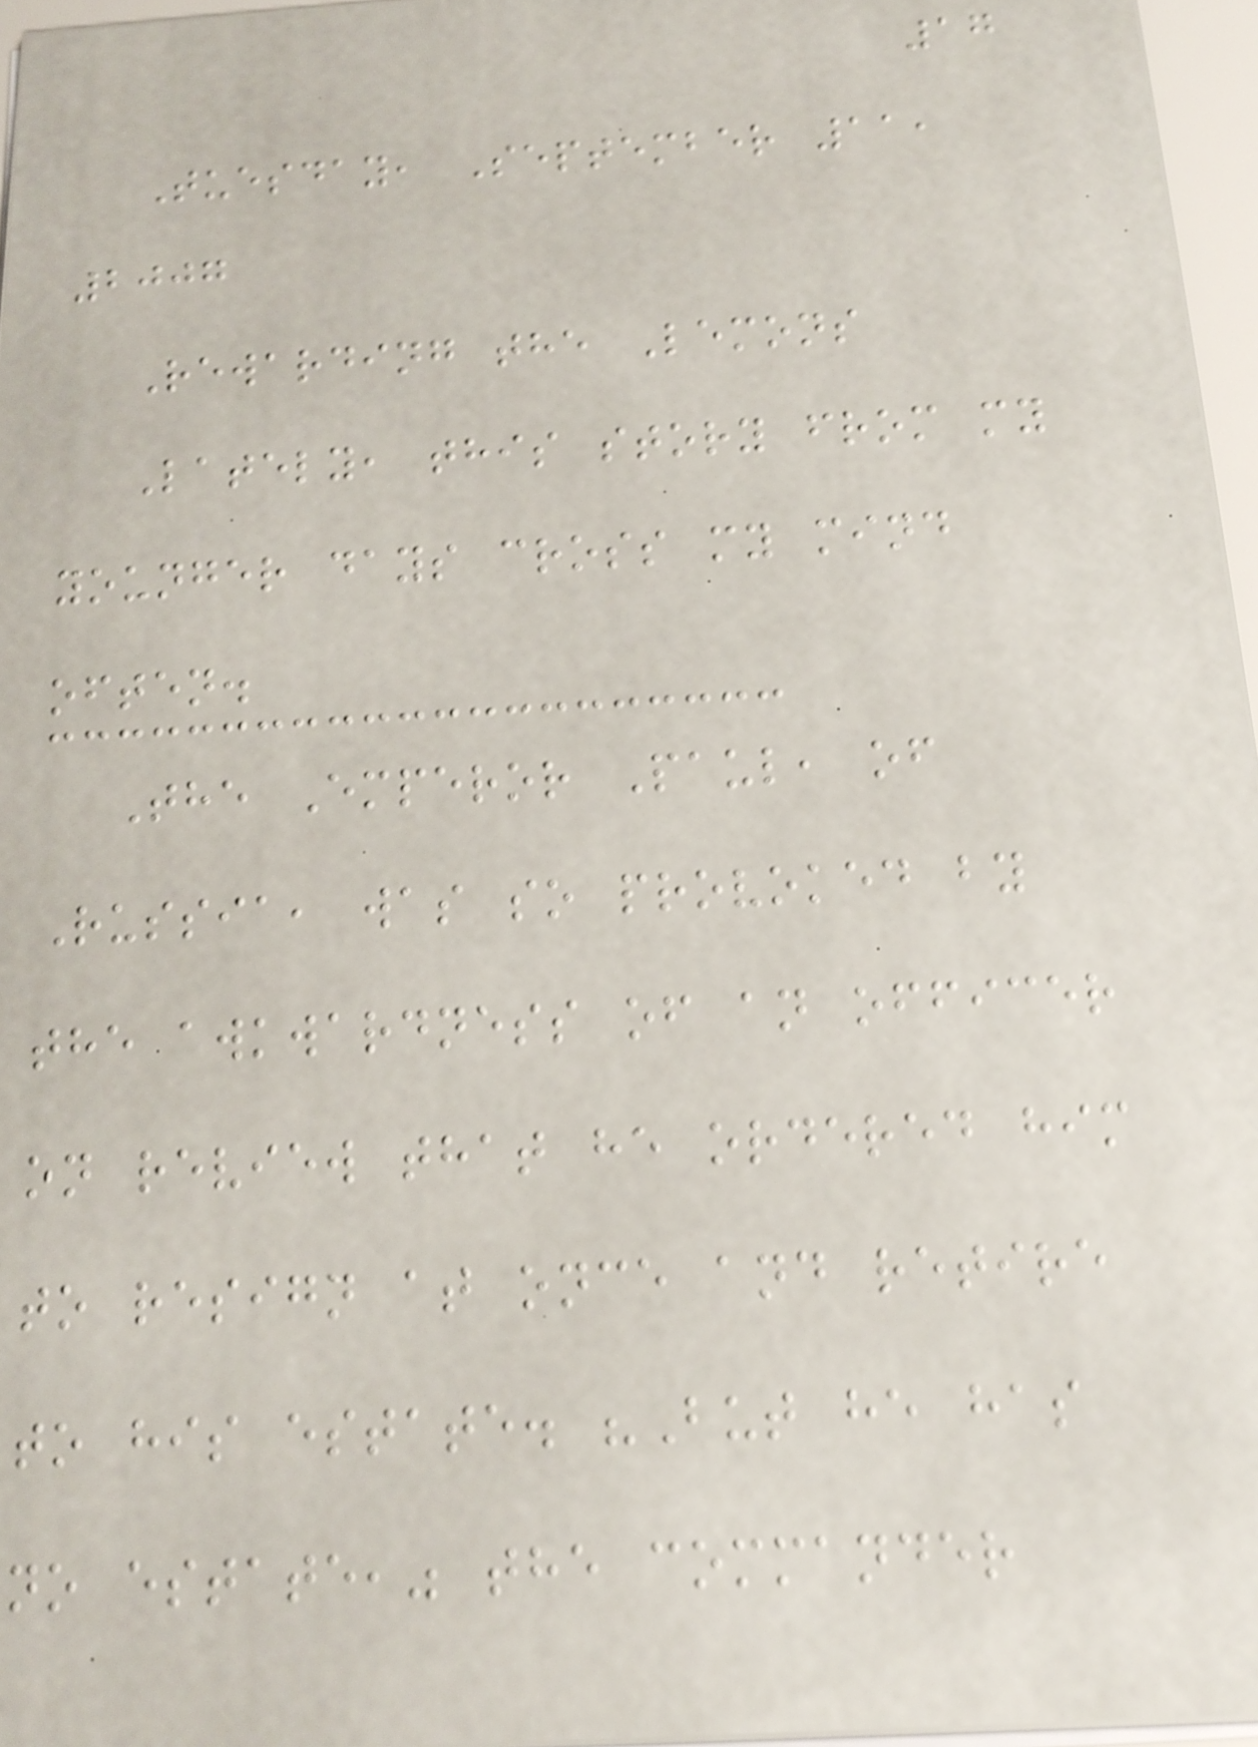17
Tuesday, September 11,
2007
Rewarding the Lemons
Lately, this story from my
younger days cross my mind
often.
The Emperor Paul, of
Russia, was so provoked by
the awkwardness of an officer
on review that he ordered him
to resign at once and retire
to his estate. "But he has
no estate," the commander
